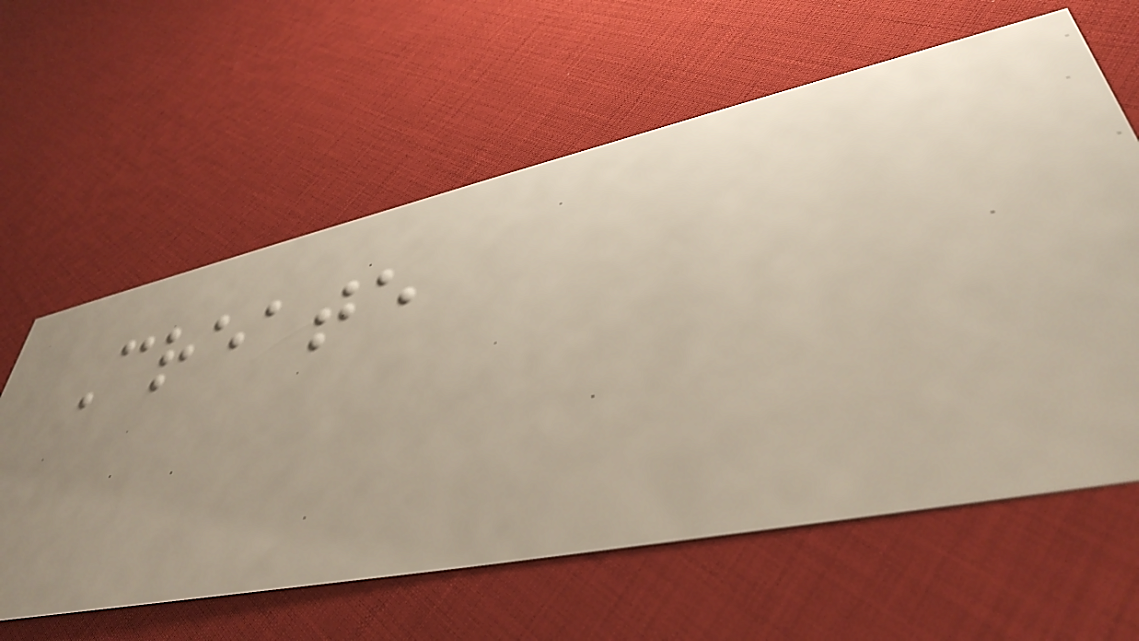Create
